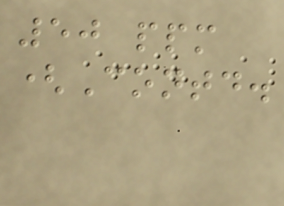50 ppm
(Contd.
